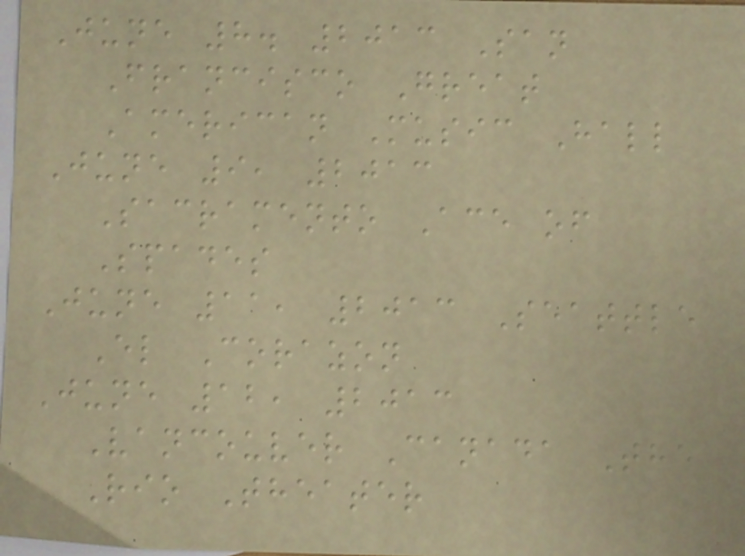June 8. 2013 San
Francisco Great
American Music Hall
June 9, 2013
Sacramento Ace of
Spades
June 11, 2013 Seattle
El Corazon
June 12, 2013
Vancouver Canada The
Rio Theater
